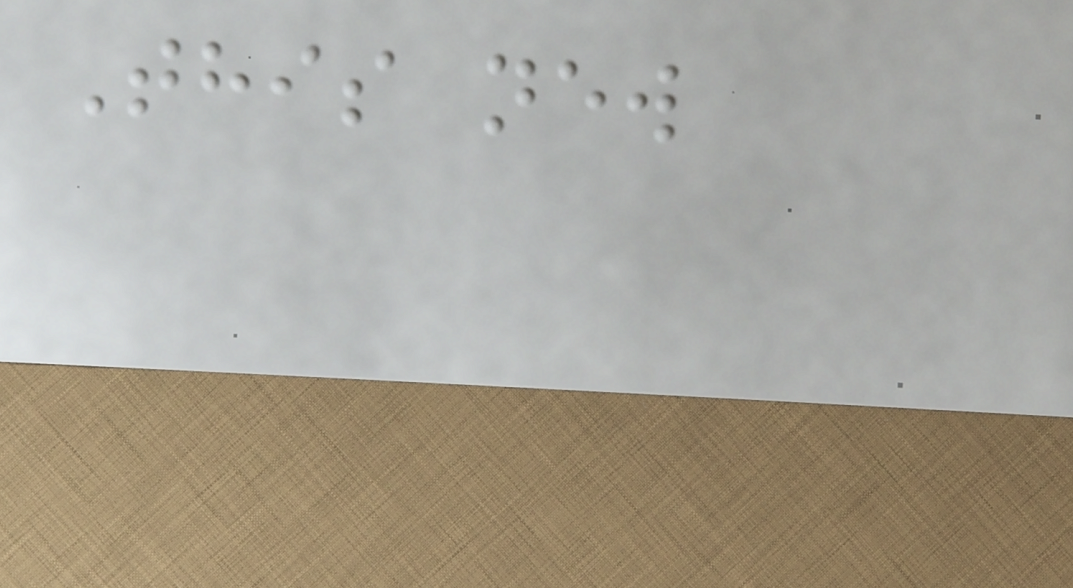This new
